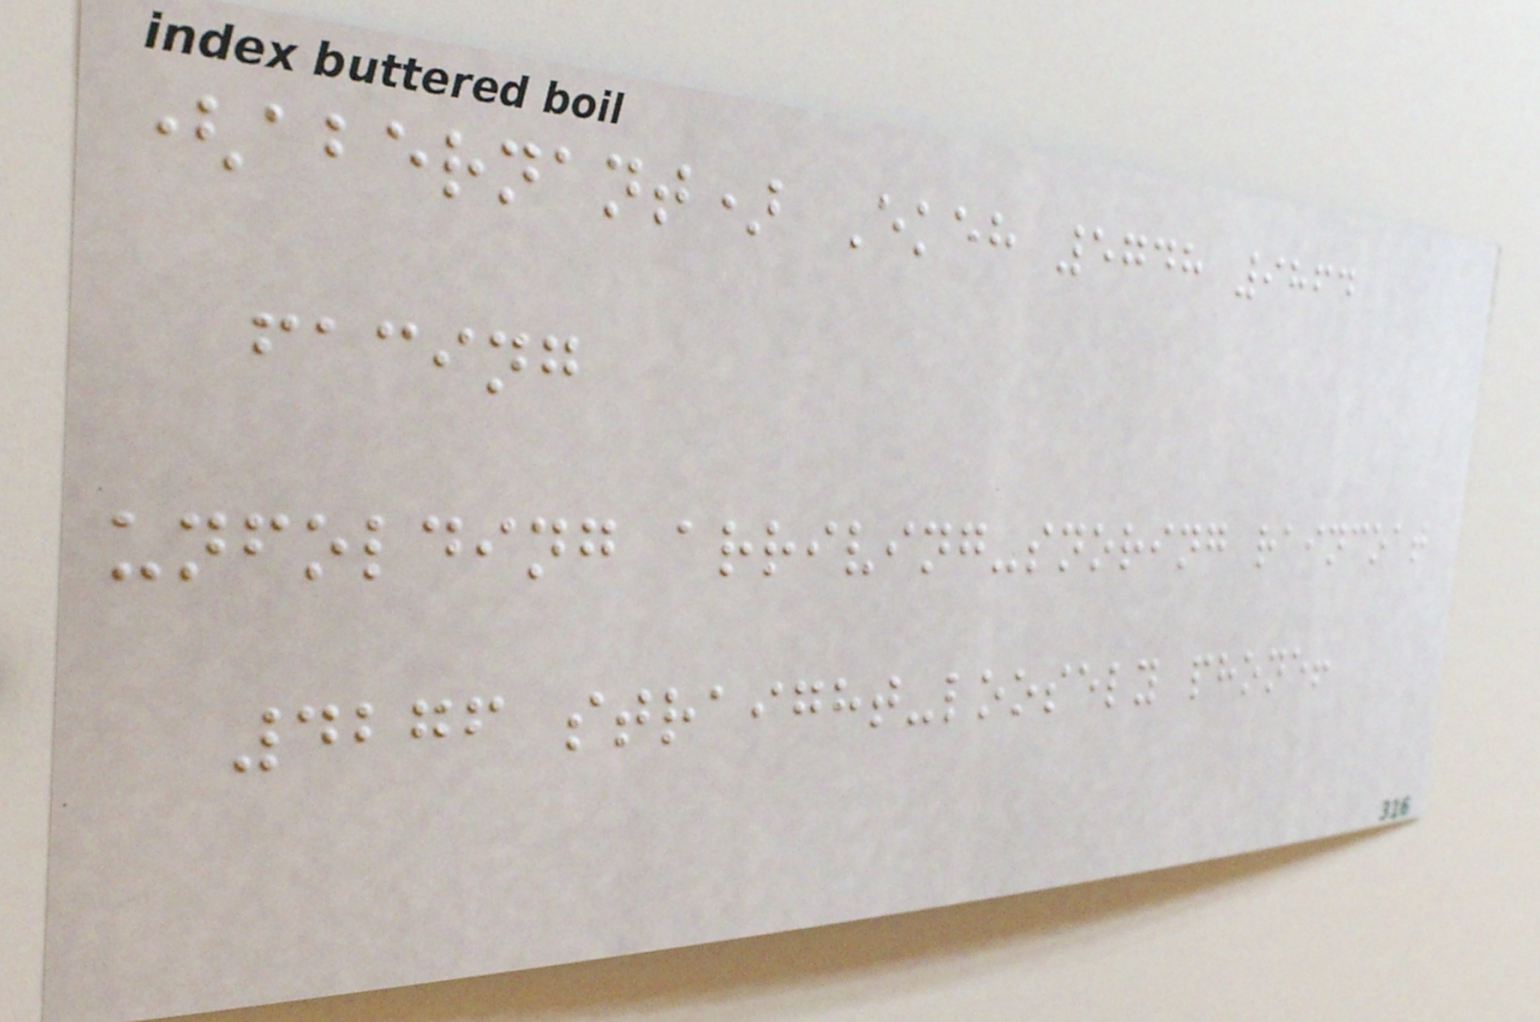(abernant) Ekeh 5748 9864
facing
unfolding arriving-snoring raincoat
4276 straight-loosely phone!
